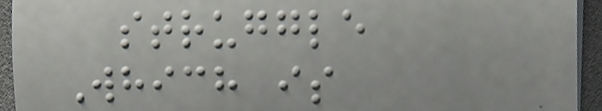struggle
Which is
